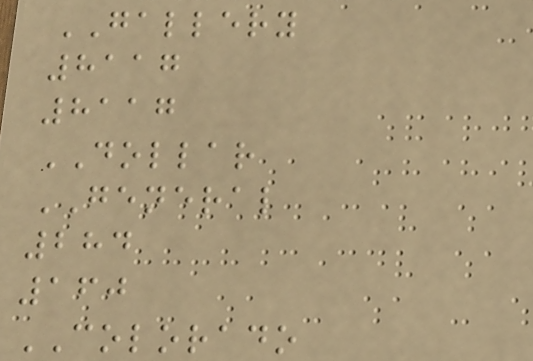GALLERY
8117
8117
DOLLAR
GENERAL
284
160
COLORADO
